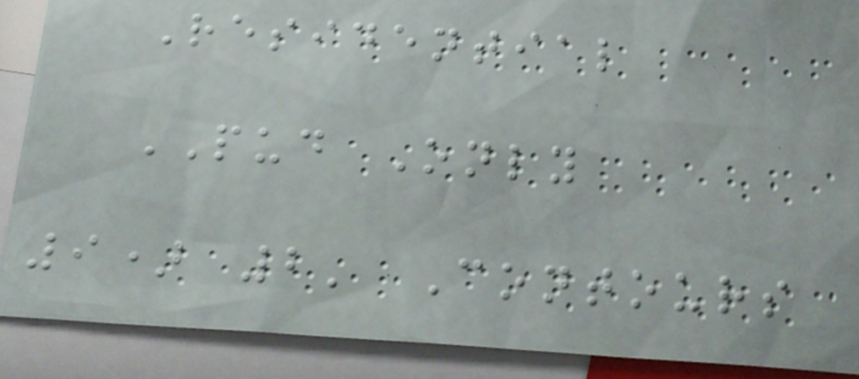Residential
PUD Only
9) 2' Contours
